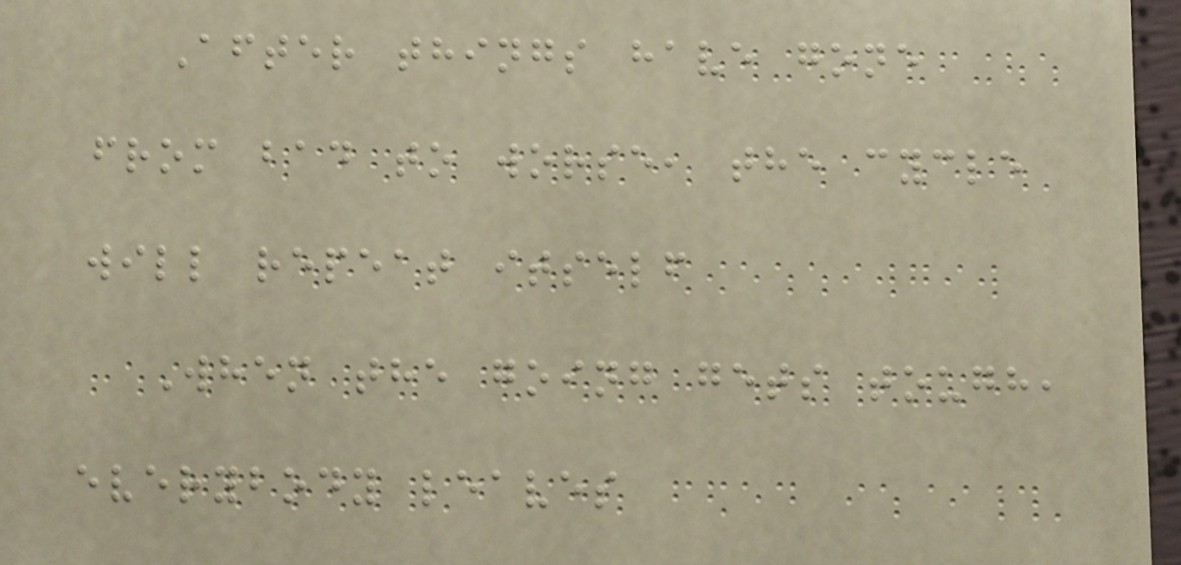After things have gone
from bad to worse, the cycle
will repeat itself
When the going gets tough,
everybody leaves
